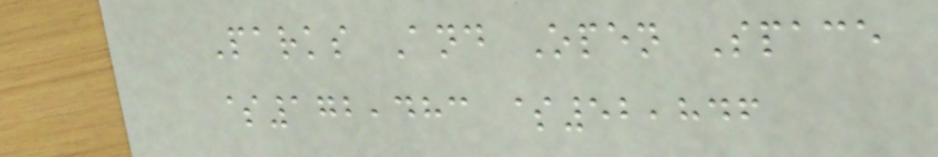Parks And Open Space
$172,483 $52,846
